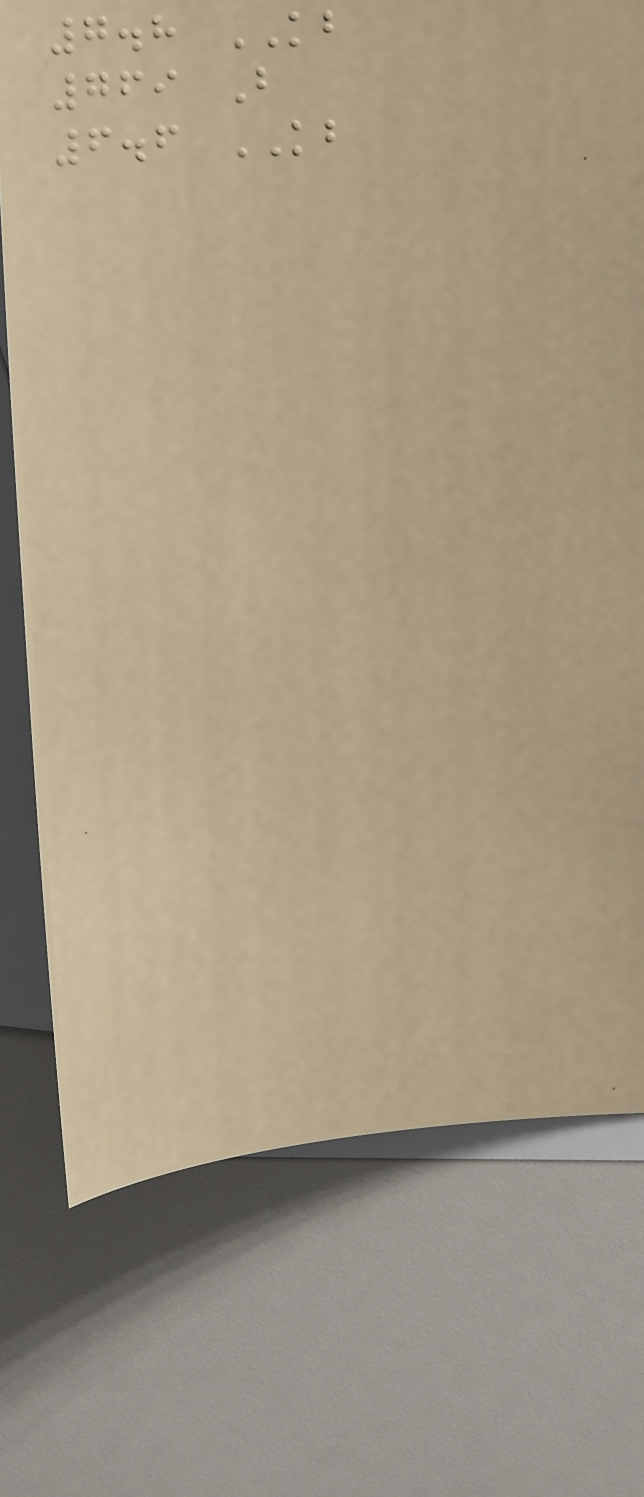7.8 KB
769 B
6.6 KB
